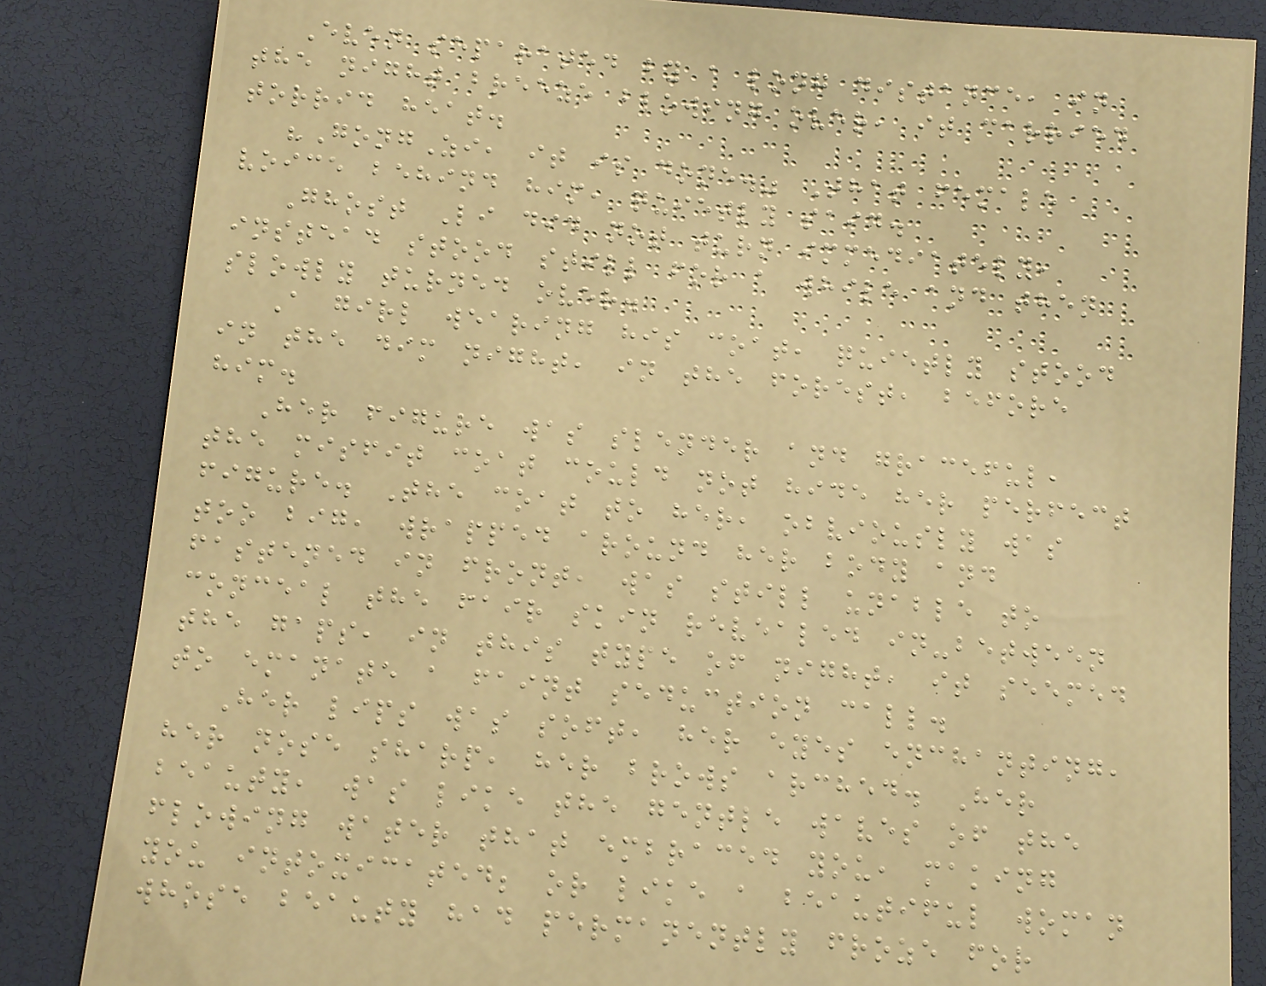Even separated by a long distance, in
the night breeze blowing over, it carried
torrid heat.
"GongZi, it is done." That female
voice behind him, quietly said.
Ghost Li did not turn immediately,
instead stood still for a while and then
slowly turned over.
A girl wearing his coat, quietly stood
in the dim night, in the forest, before
him.
Her figure was slender and graceful,
the misfit coat could not hide her perfect
figure. The coat to her, obviously was
too big, wrapped around her body and
fastened in front, was still unable to
conceal the fair skin revealed in-between
the gaps, in this type of night, it seemed
to emanate a faint seduction call.
Her lips was soft, her eyes enchanting,
her nose sharp, her brows arched. Her
beauty, was like the gentle waves of the
flowing water that embraced you, making
you intoxicated; or like a beautiful woman
whose beauty had permanently froze for
